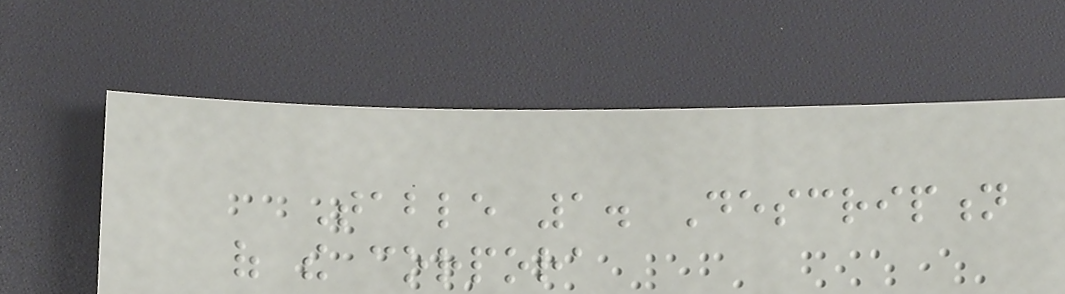Table 1. Description
of the corpora
